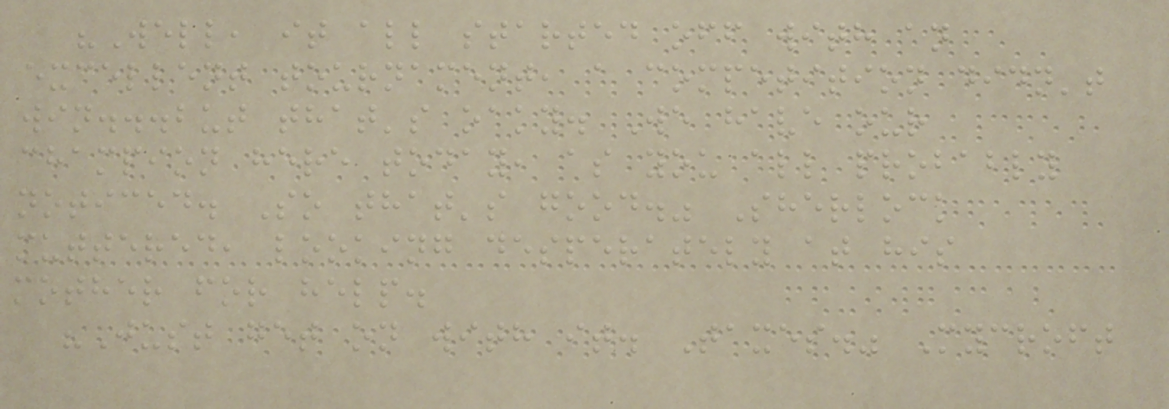"Well, it all started off with an
excellent tournament, a competition didn't
win...but that's oaky. We have our
champion here today, as you all probably
noticed. So that's good." Sherlock
muttered, looking desperately at his
mother for help.
"Just get on with it. Taxes." Mycroft
